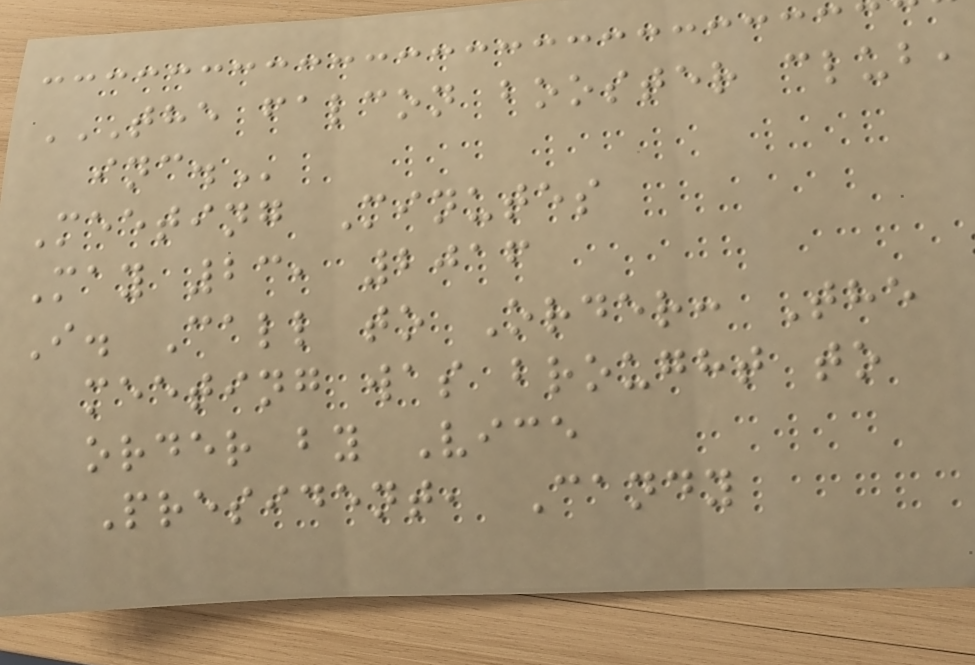THE FALCON BOOSTER CLUB,
INC.
Meeting Minutes
May 23, 2016
I. Call to Order: The
meeting was brought to
order by Vice
President, Candy
